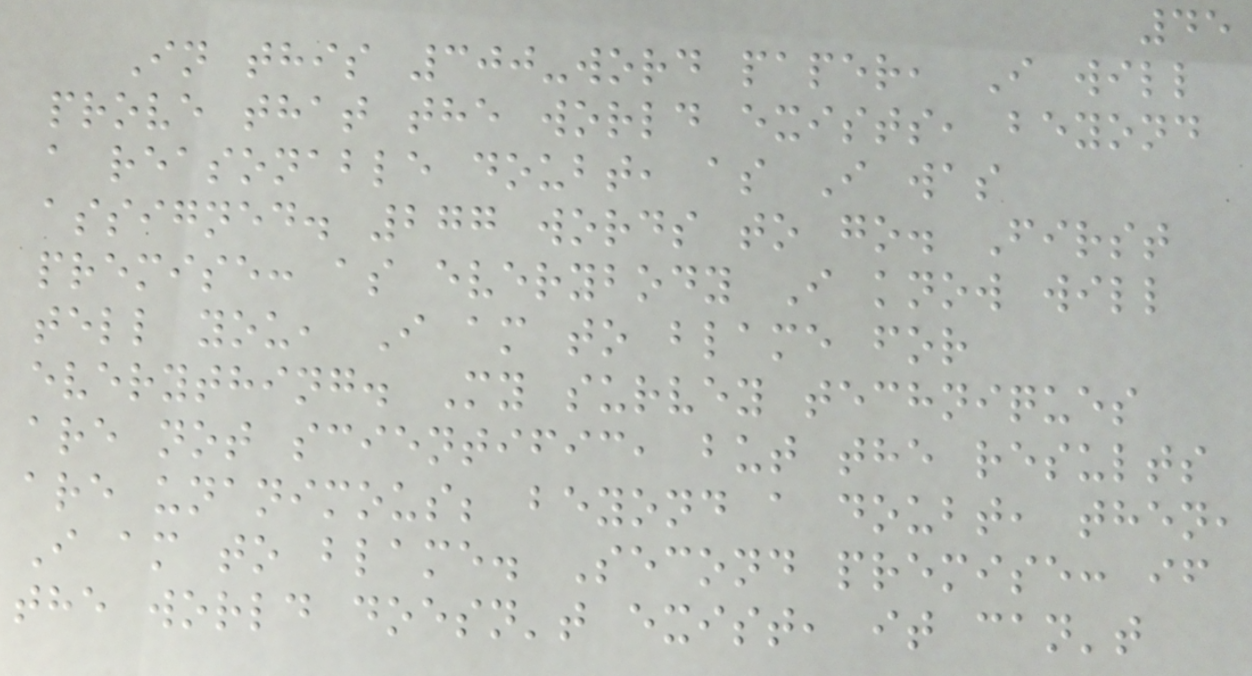45
In this 300-word paper, I will
prove that the world exists, beyond
a reasonable doubt, as I was
assigned. 277 words to go. First
premise: as everybody I know will
tell you, I am to blame for
everything. My survey techniques
are not scientific, but the results
are unanimous; beyond a doubt, then,
I am to blame. Second premise: if
the world doesn't exist, it can't
